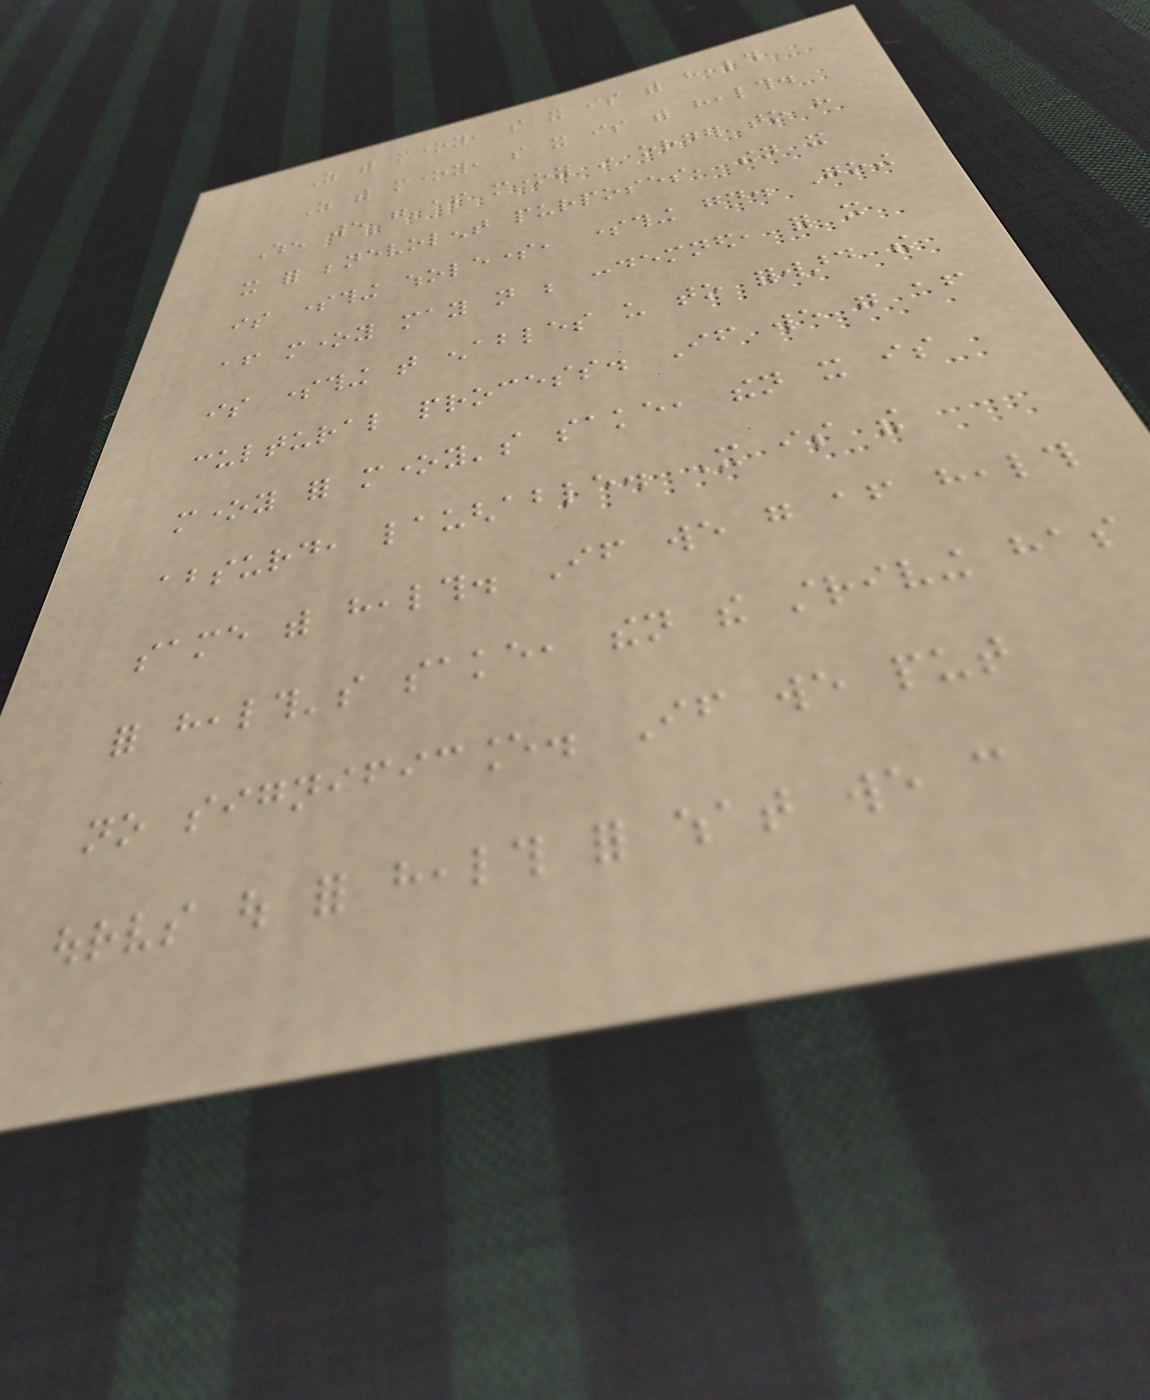As with money, so it is with health
As with money, so it is with health.
When we go after money in order to have
it for benevolent purposes, then it
is something wholesome, something good. Going
after money may not be condemned, for it
is something that enables us to forward the
cultural process. If we go after
money for money's sake, then it is
absurd, laughable. It is the
same with health. If we go after health
for health's sake, then the striving has
no significance. If we put
ourselves out for health for what we can
